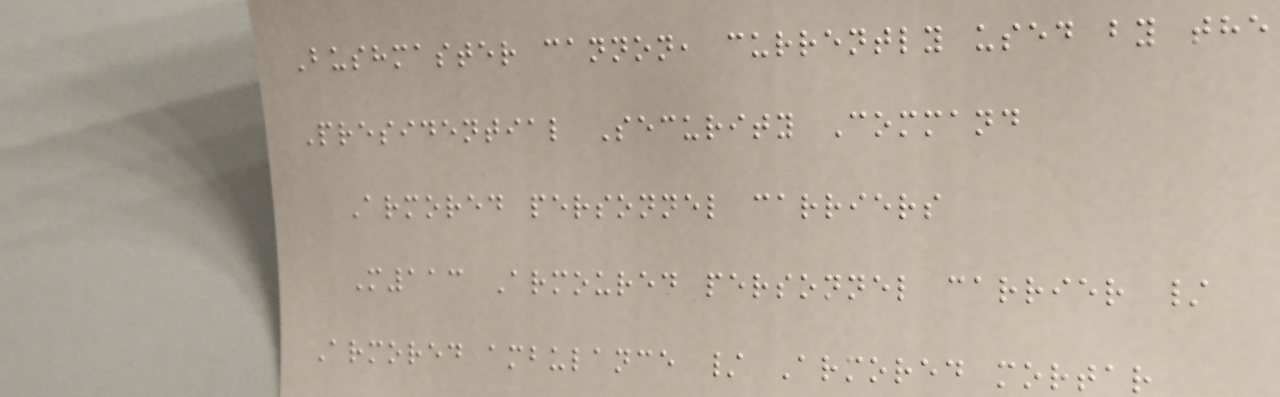Bushmaster cannon, currently used by the
Presidential Security Command
Armored personnel carriers
M113 Armoured personnel carrier /
Armored ambulance / Armored mortar
